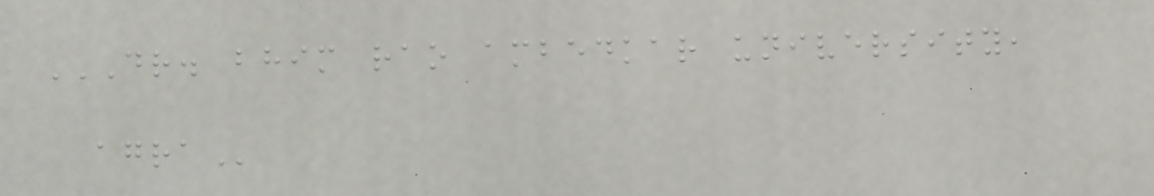DR. BHIM RAO AMBEDKAR UNIVERSITY,
AGRA
